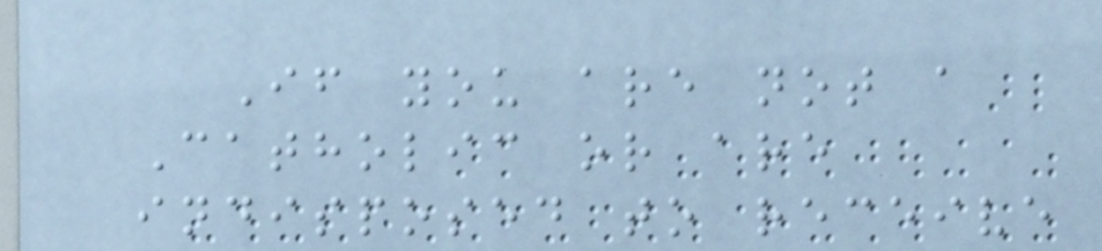If you are not a
Catholic or are
indisposed to receive
